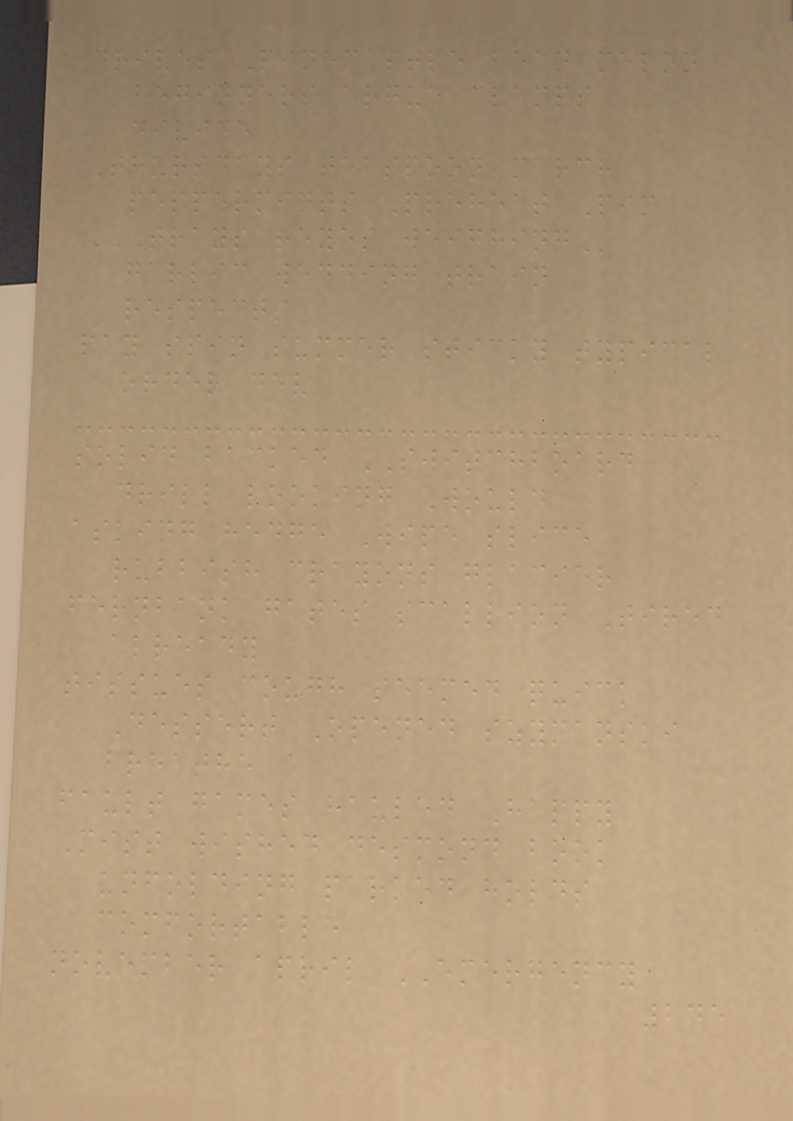drives Pinecastle bean melon
beginners argue clamps
divide
Thursdays teaspoon march
peppermints Preheat Pim
TRAYS REYES WEIGHING
garlic wedding train
respects
pay spin summer sticky typical
order dev
solid backed SWITCHBOARD
drill looking Would
asking hedge Wipe slice
rubbish crayons glacier
fernbank gates scallion Tired
already
tissues cough seemed quick
Dessert Opened szymanski
breathe
fault games hauled Happy
Mist wished desmond book
unfolding parked holds
comfortable
november april EMERGENCY
245
